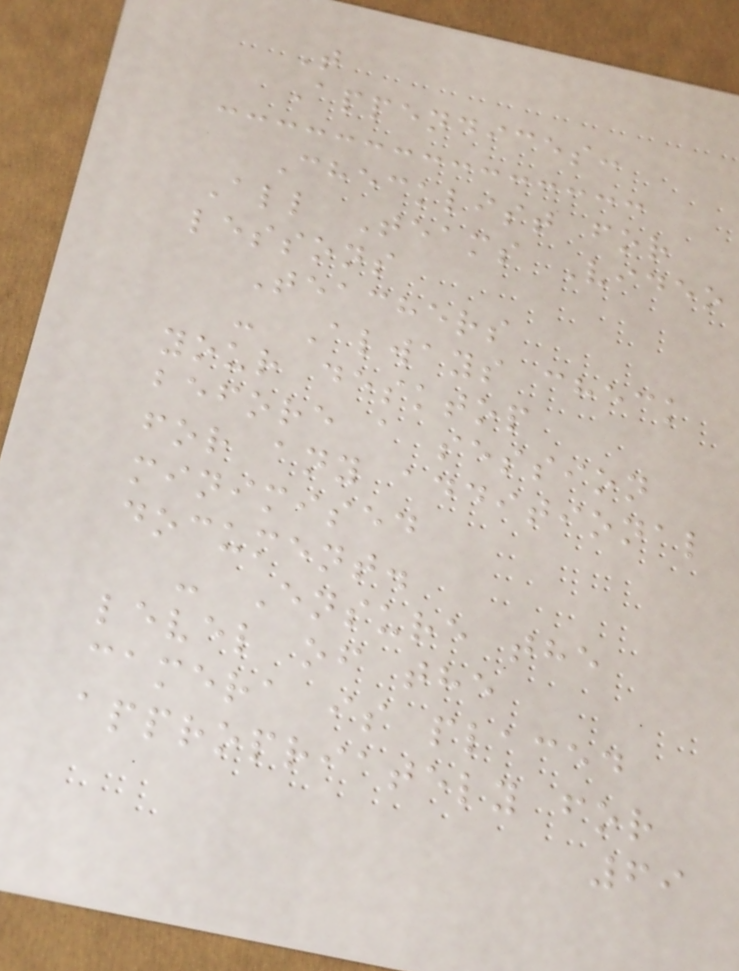T
Appendices:
Checklist for
All Teams Video
lessons
Teachers
- Always check
your desktop
before a session
for any additional
minimised
document.
- Ensure the
level of the
camera is placed
appropriately for
69
